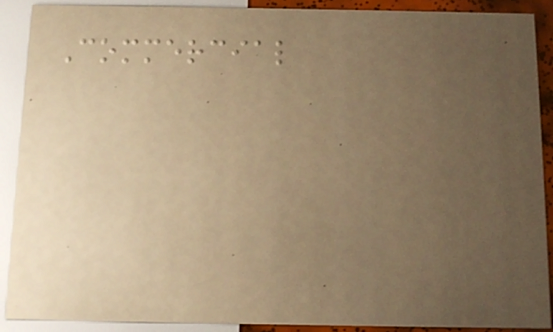Commercial
